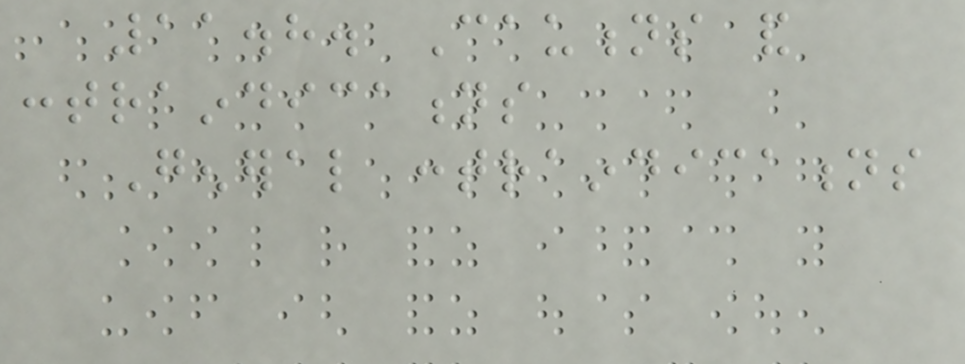11.8. Cautions and
contraindications
General contraindications
